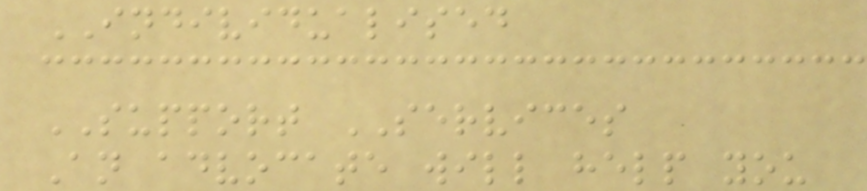INDIVIDUALISED
SUPPORT SERVICES
An advocate will help you
